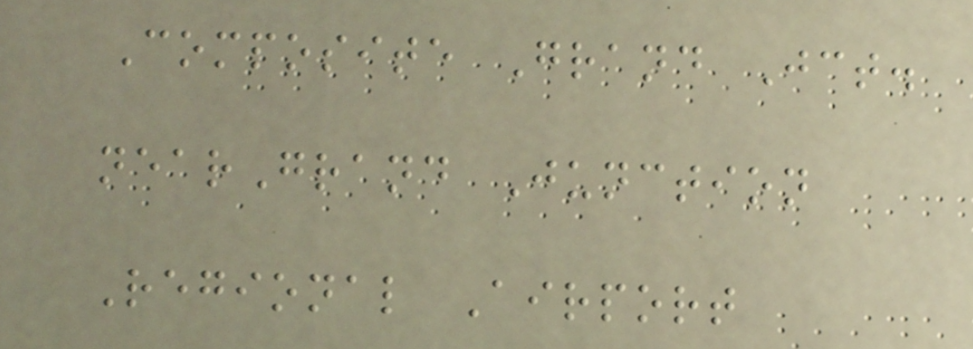Composite Grand Jct.
nearGrand Junction
Regional Airport
